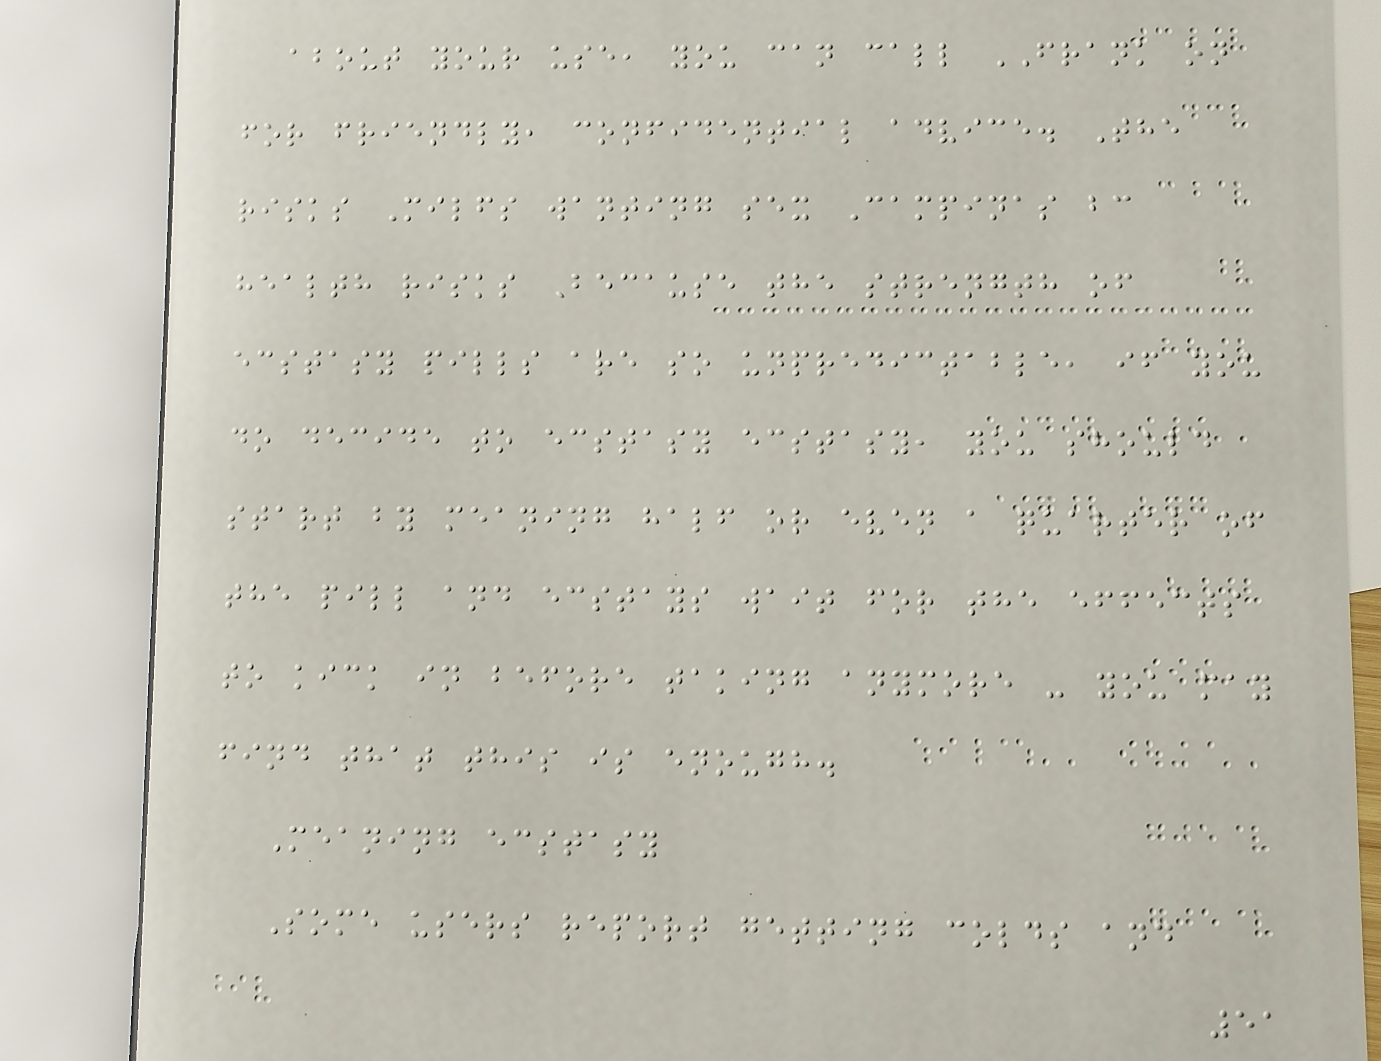about your use, you can call FRANK on
for friendly, confidential advice. The
risks Milfs wanting sex Campinas bc
health risks Because the strength of
ecstasy pills are so unpredictable, if you
do decide to ecstasy ecstasy, you should
start by meaning half or even a quarter of
the pill and ecstays wait for the effects
to kick in before taking anymore - you may
find that this is enough.
Meaning ecstasy
Some users report getting colds and
51
